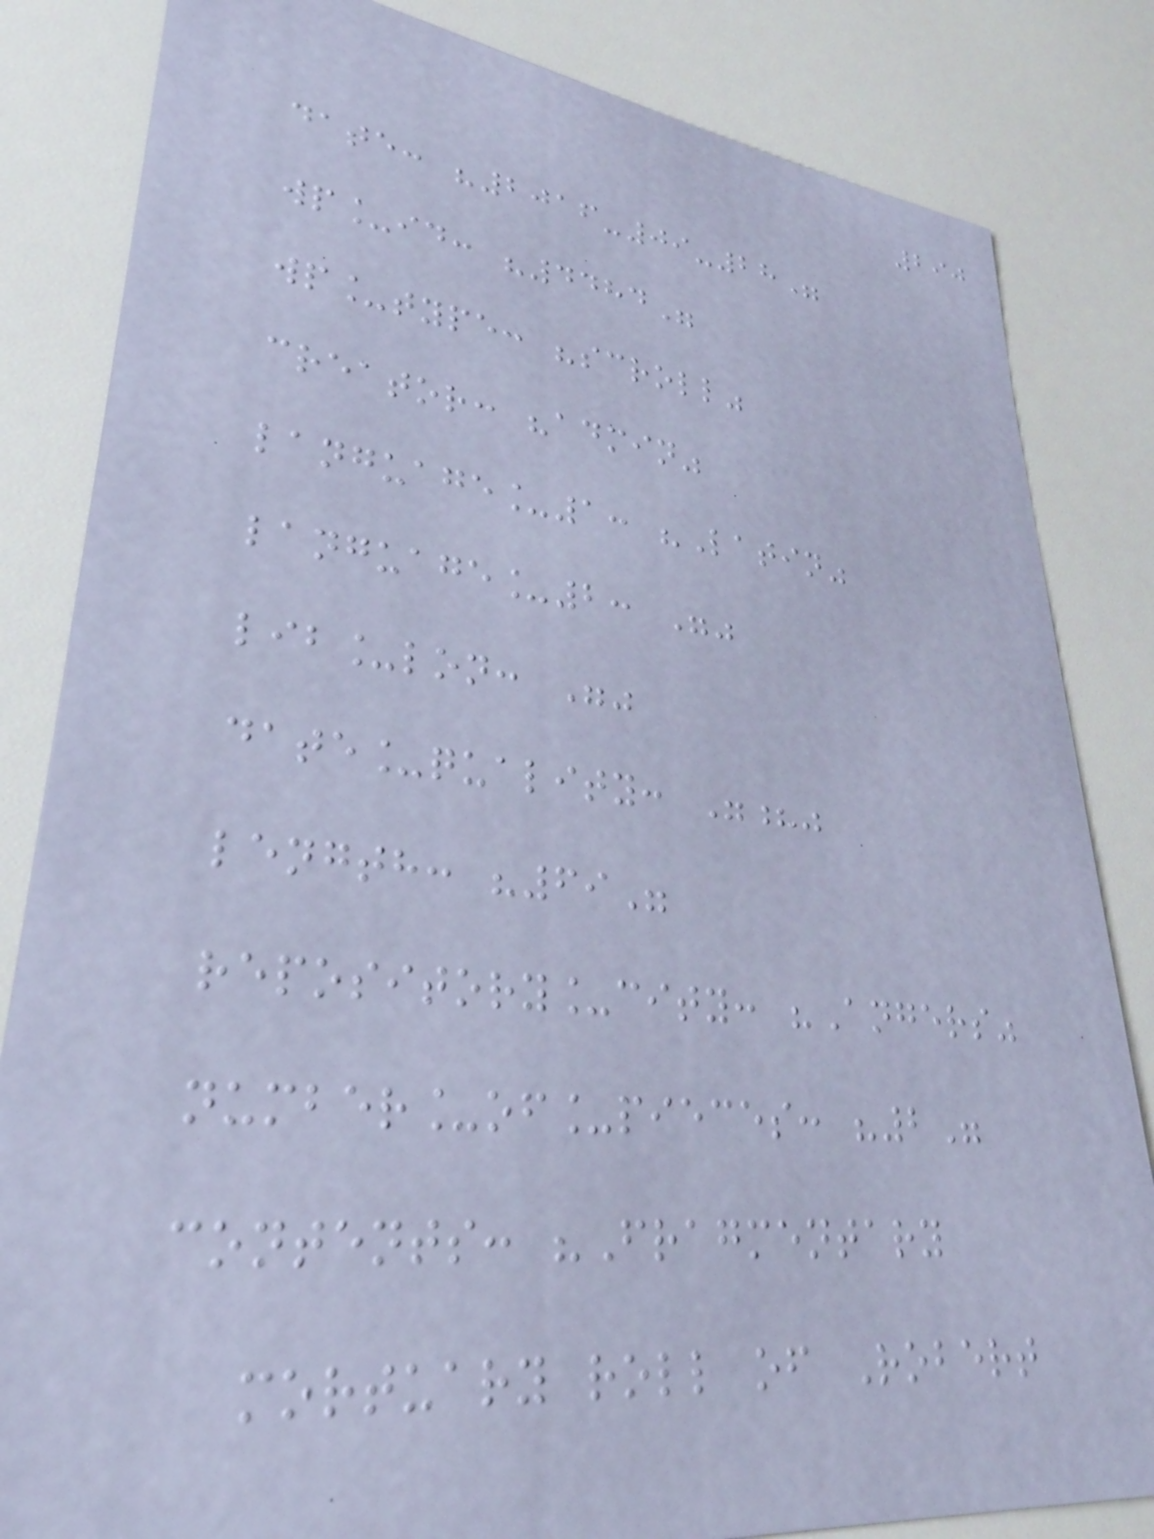290
date: "2016-09-28"
wp_id: "4484"
wp_type: "scroll"
creator: "admin"
language_1: "Latin"
language_2: ""
lib_lon: ""
date_quality: "?"
length: "69"
repository_city: "Angers"
number_of_pieces: "2"
contents: "Fragmentary
mortuary roll of Robert
